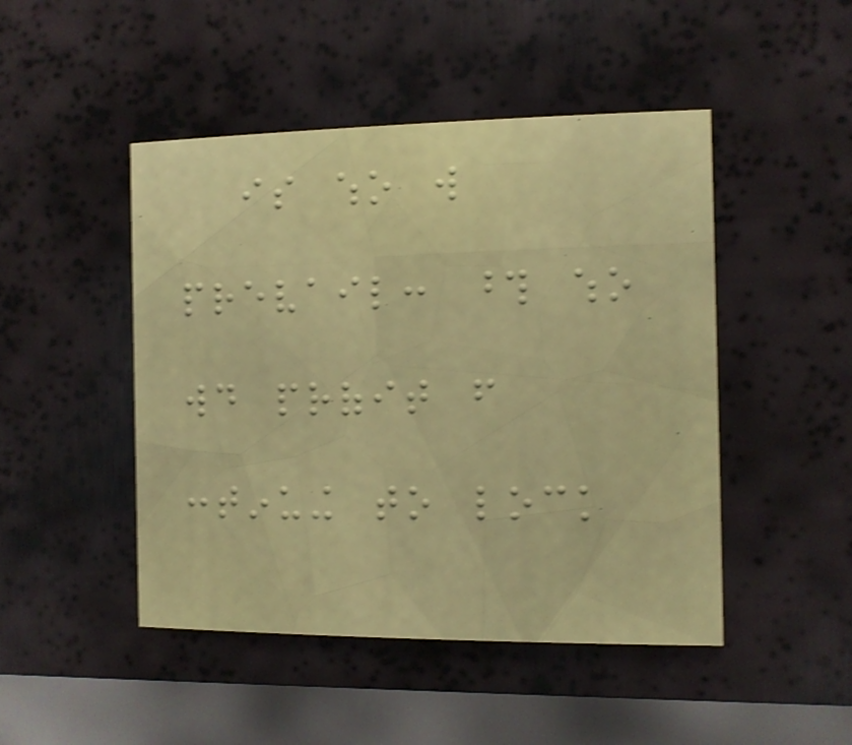is who will
prevail: those who
would profit from
continuing to lock
